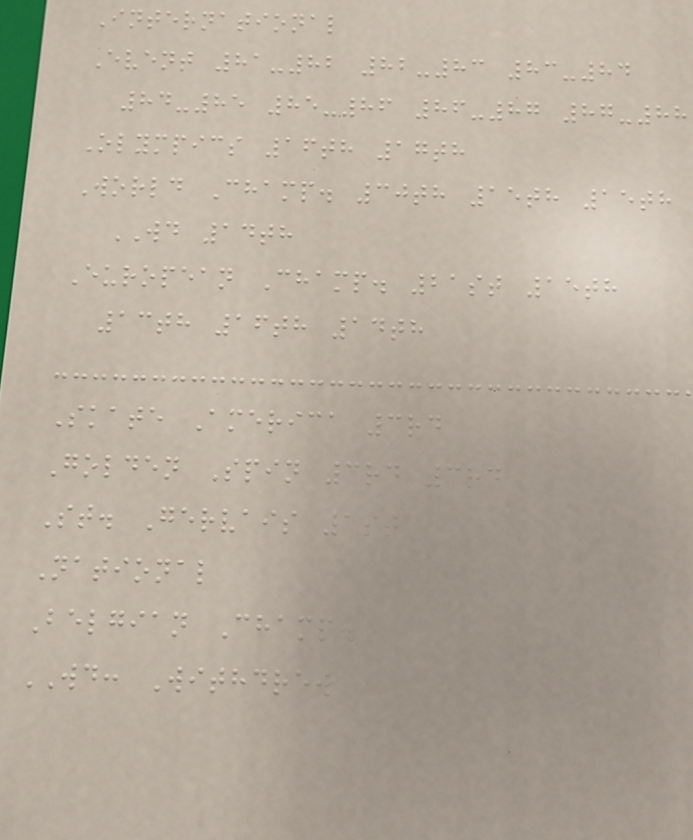International
Event 81-82 82-83 83-84
84-85 85-86 86-87 87-88
Olympics 16th 17th
World Champ. 30th 15th 15th
WD 14th
European Champ. 21st 15th
13th 16th 14th
Skate America 3rd
Golden Spin 3rd 3rd
St. Gervais 1st
National
Belgian Champ.
WD: Withdrew
